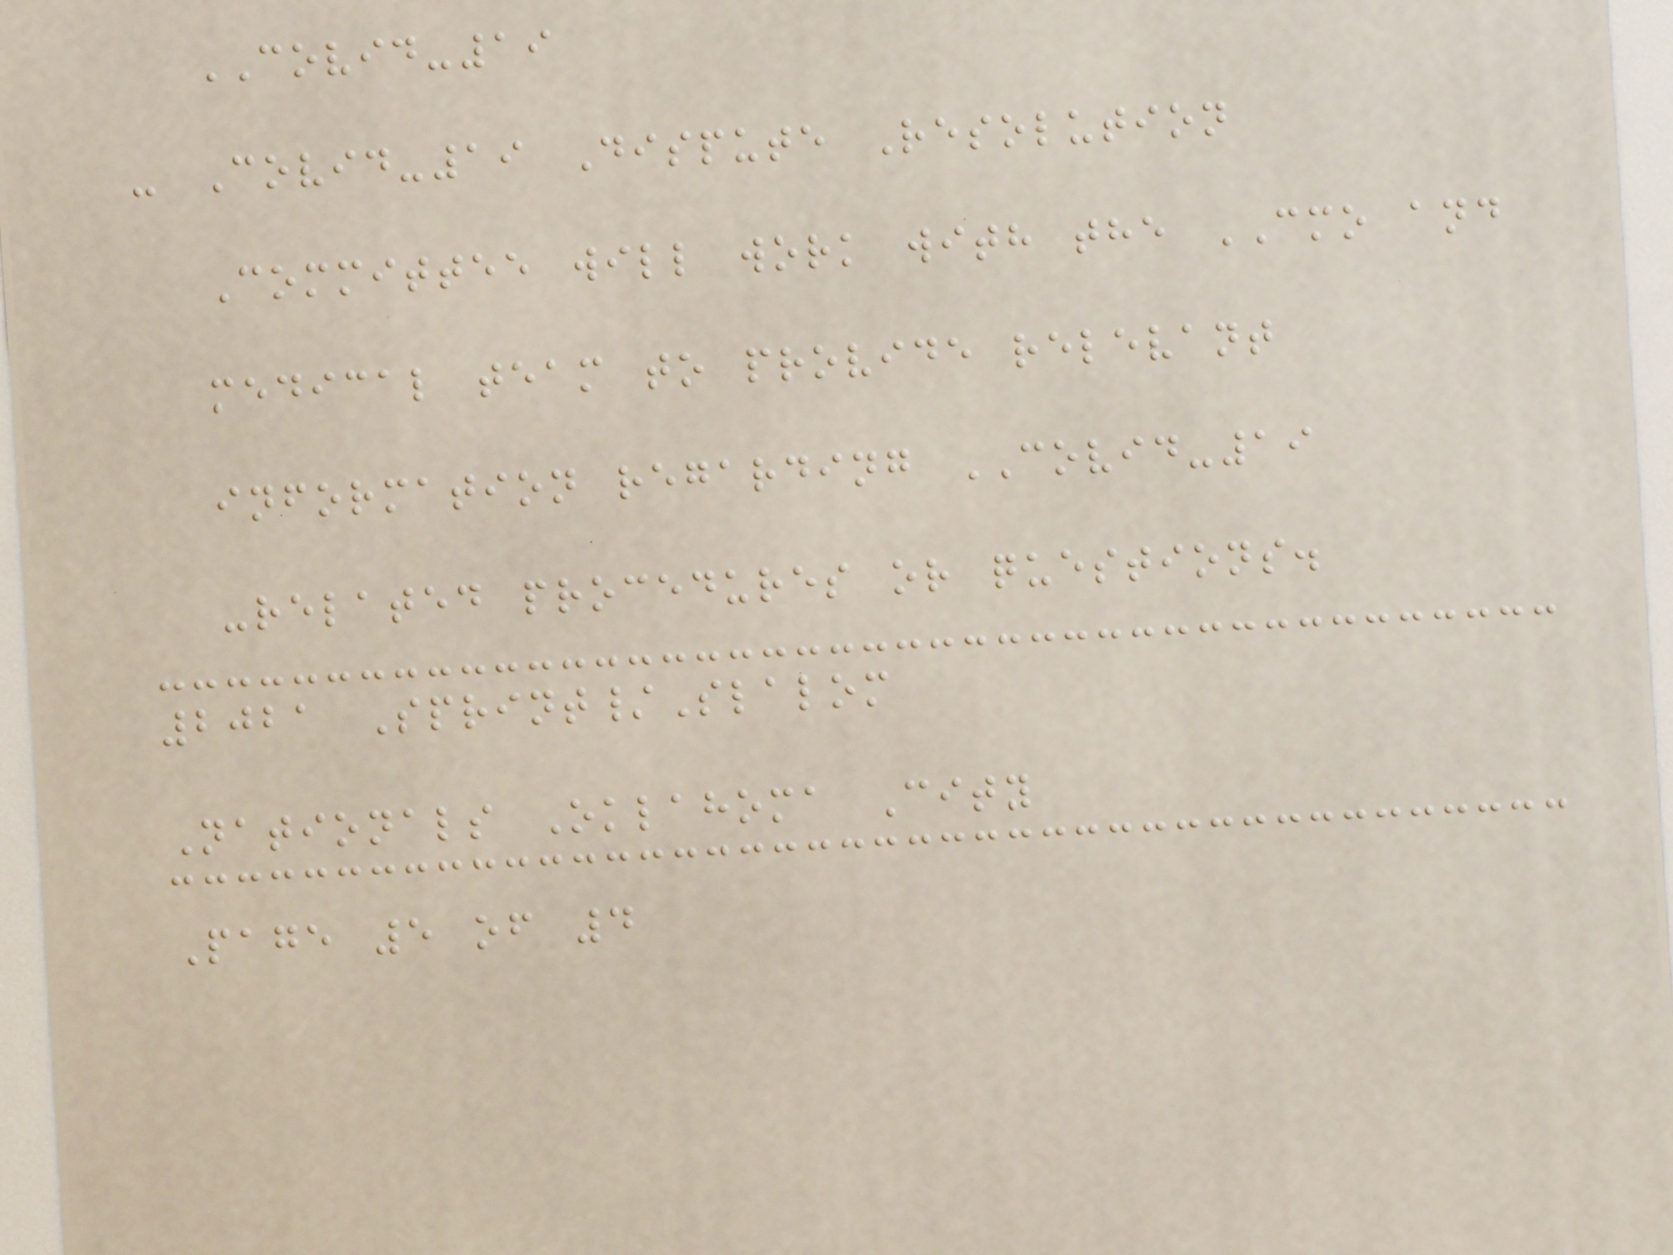COVID-19
- Covid-19 Dispute Resolution
Committee will work with the CMO and
medical team to provide relevant
information regarding COVID-19
-related procedures or questions.
2021 Sprint/Slalom
Nationals Oklahoma City
Page 5 of 4
